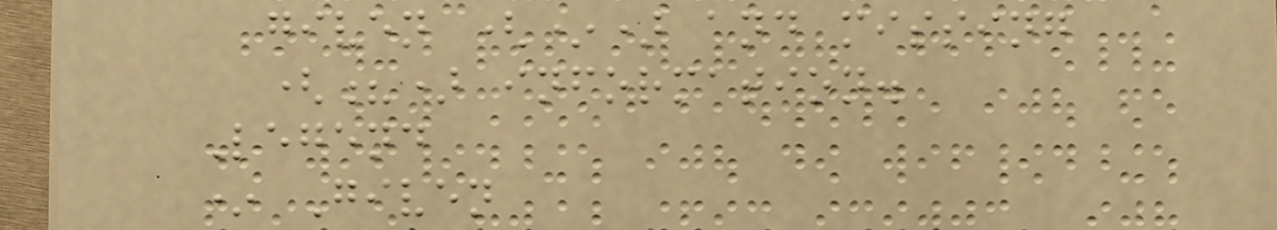given (*) and missing
(?) information.
Legend
* Given
